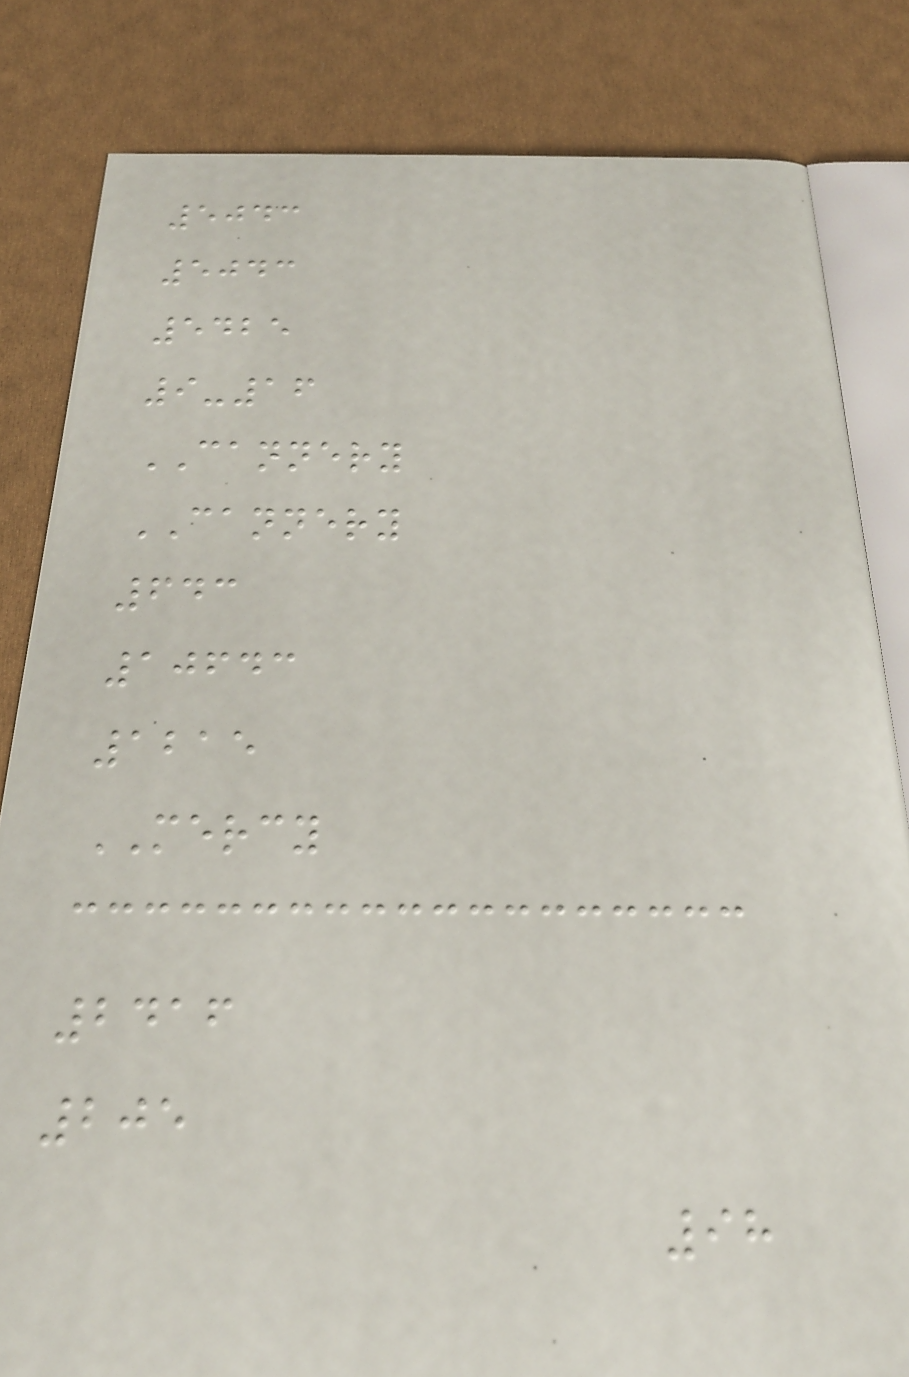5043
5043
5425
9-16
CANNERY
CANNERY
643
10643
1215
MERCY
2416
205
98
